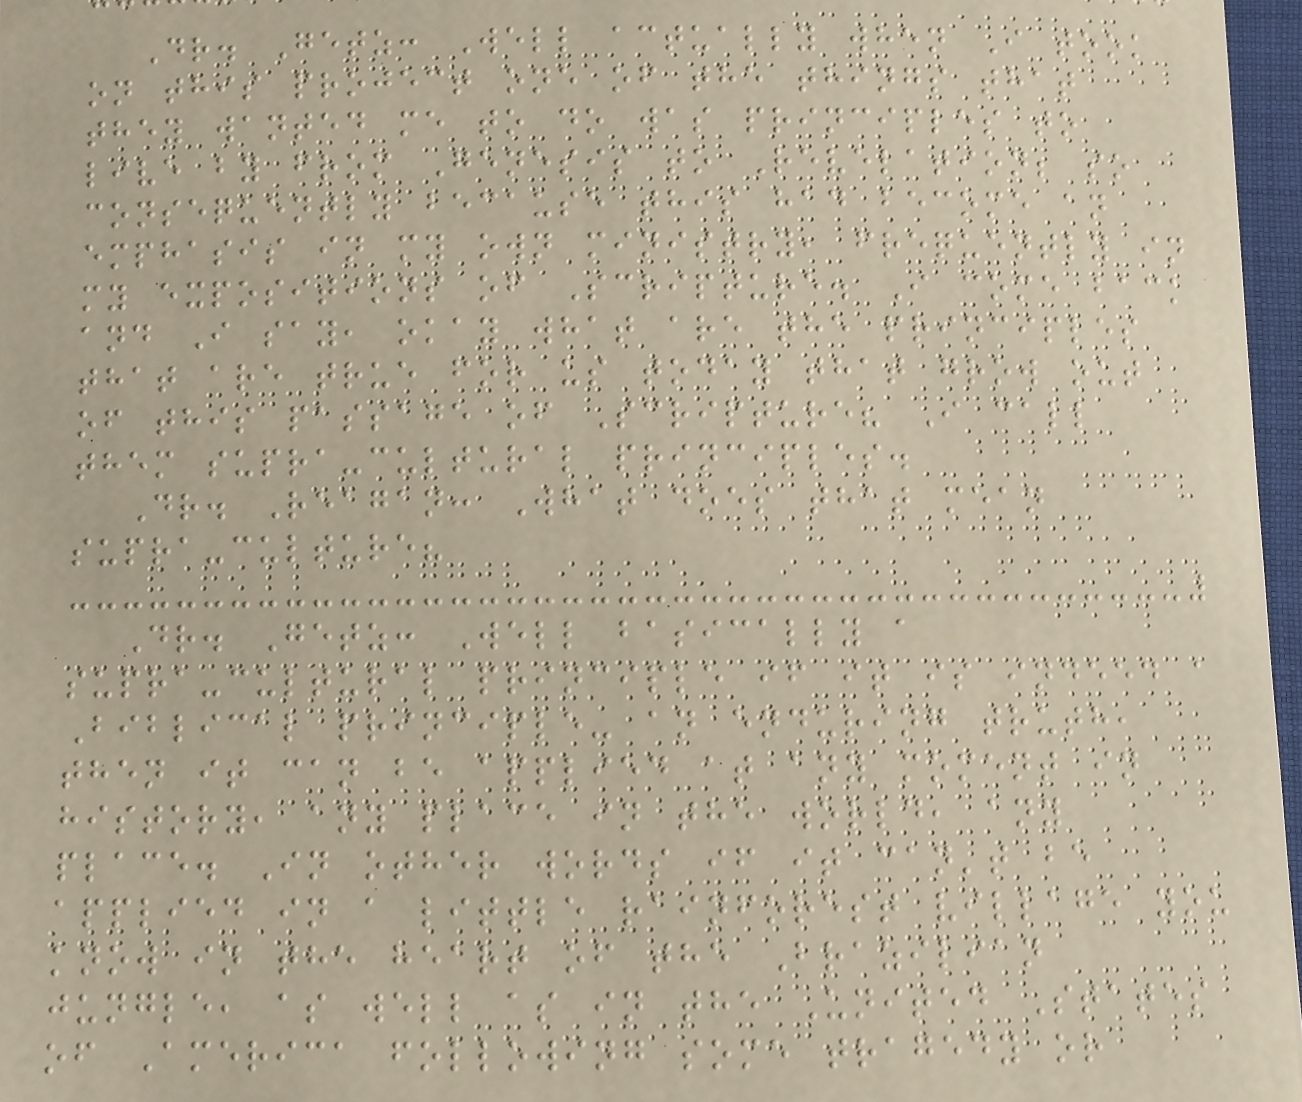Dr. Getz: Well actually when I took
on this project one of the things that
they wanted me to do was principles to
live by from Genesis to Revelation; so
consequently because this had become an
emphasis in my own ministry, frequently in
my expositions of Scripture. I come back
and I say, okay what are the principles
that are true for us today that grow out
of this passage of Scripture? I call
them supra-cultural principles.
Dr. Reagan: What does that mean
supra-culture?
Dr. Getz: Well basically a
supra-cultural principle if it is indeed a
Biblical principle- an enduring truth,
then it can be applied at any moment in
history, any place in the world, any
place. In other words if it can't be
applied in a little rainforest village you
know in the heart of the Brazilian
jungle, as well as in the United States
of America following some tragedy or
